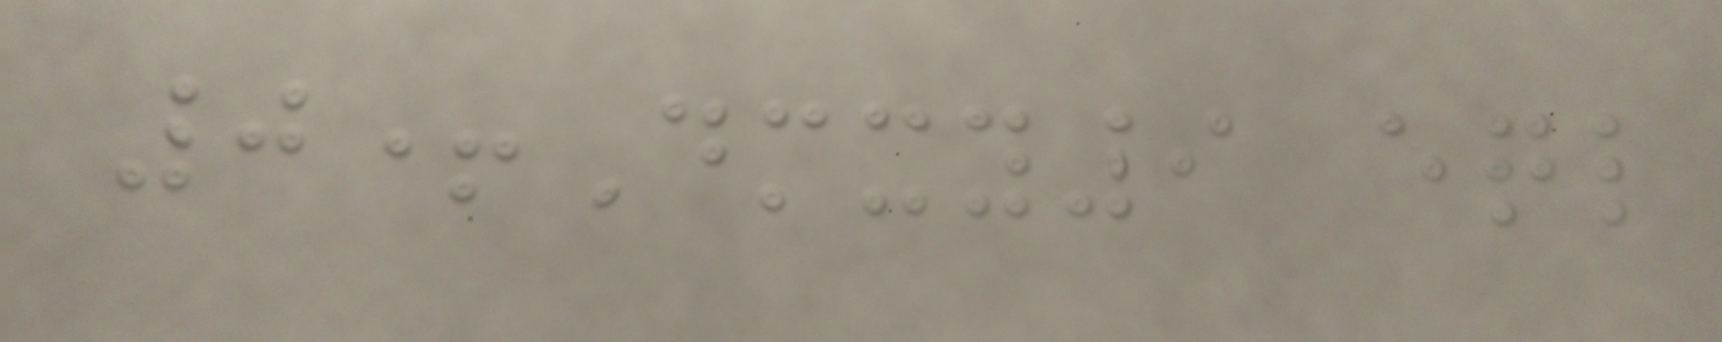0+Dmxy9 eql
